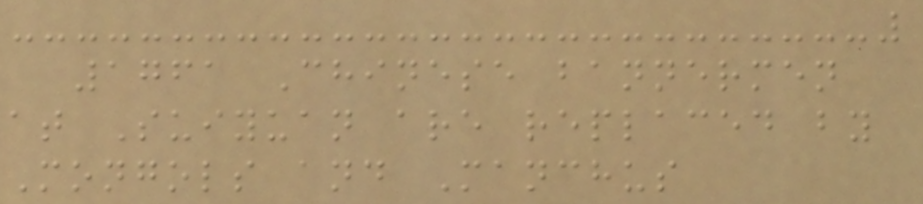1761 Chinese bannermen
at Suiyuan are replaced by
Mongols and Manchus
